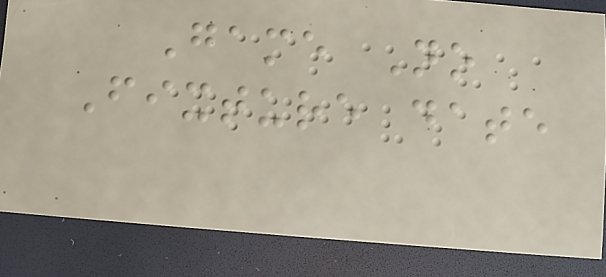Game No
Fixture date
